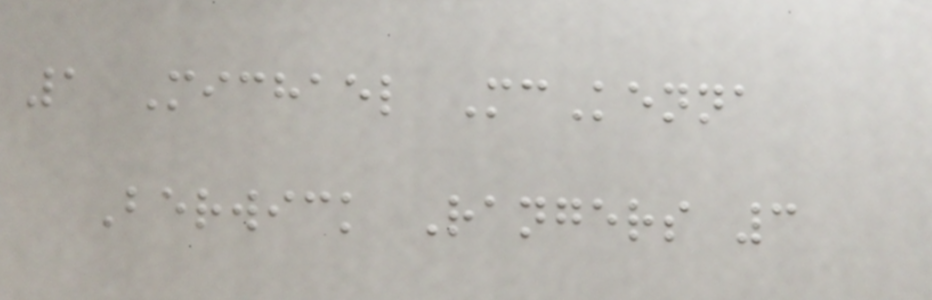1 Michael McKenna
Berwick Rangers 3
